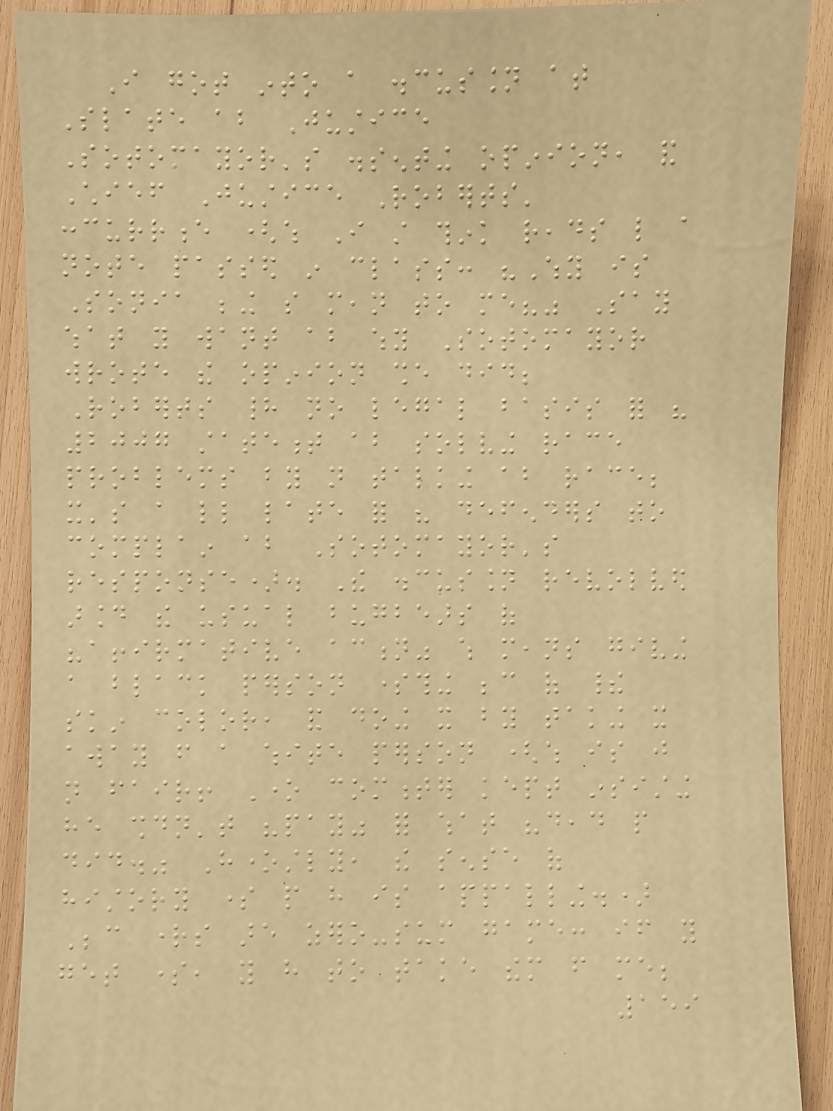I got into a discussion at
Slate about Justice
Sotomayor's dissenting opinion, and
Chief Justice Roberts'
concurrence (which I still think reads like a
note passed in class: "Why is
Sonia being so mean to me?" Say
what you want about why Sotomayor
wrote the opinion she did;
Roberts had no legal basis for his
2007 statement about solving race
problems by not talking about race;
it's a little late for his defenders to
complain about Sotomayor's
response). The discussion revolved
around the usual bugbears of
"affirmative action" which means giving
a black person something because of their
skin color, and doing it by taking it
away from a white person (which is just
not fair! One commenter kept insisting
he shouldn't "pay" for what "dead people
did." Honestly, the sense of
history some people have is appalling.)
Because rights are zero-sum game: if you
get some, you have to take them from me;
159
